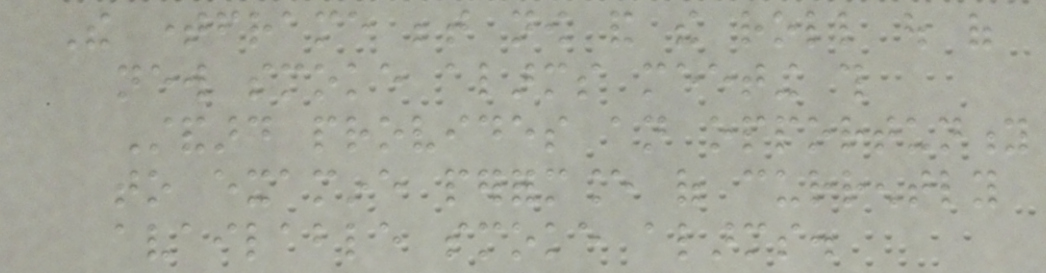The timeframe between now and the roll out of
new smoke alarms meeting this
Standard provides an opportunity
to examine performance of currently
available smoke alarms.
